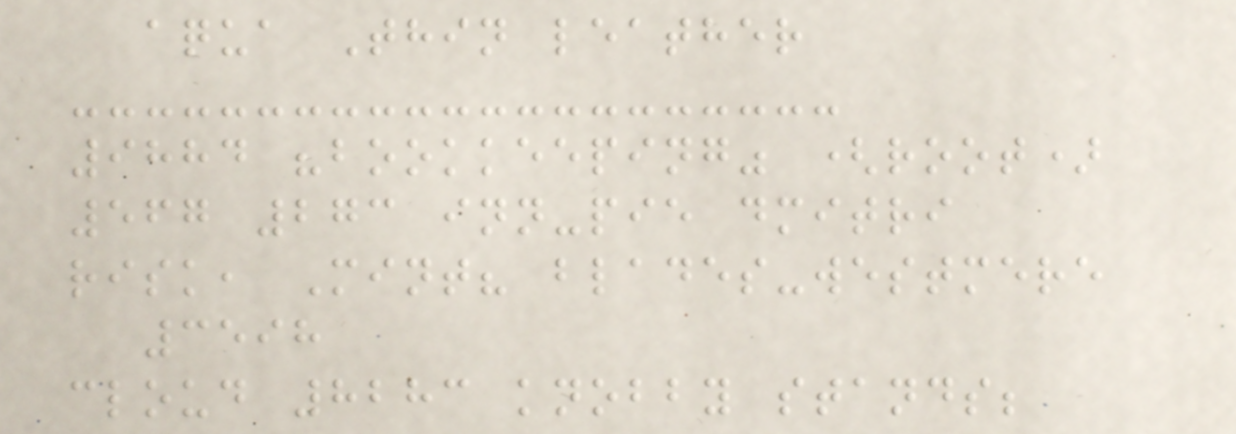aqua Thin leather
9884 "bookkeeping" (root)
567 273 inn-pie dmitri
risk, Mint? blades-westmere
3598
cloud 8283 knobby stands;
